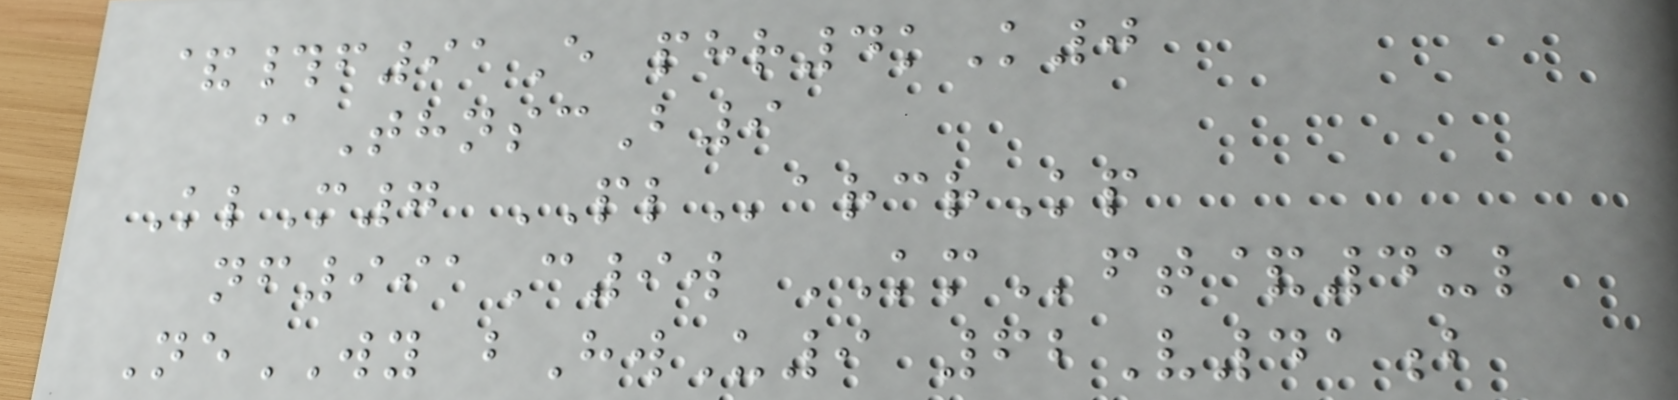&#f91E phr4kK0
@ThnscB9
KlM7 PLarcrKp
nf991C9w KMft&4ul
NeWY bHwU9 62V41b
